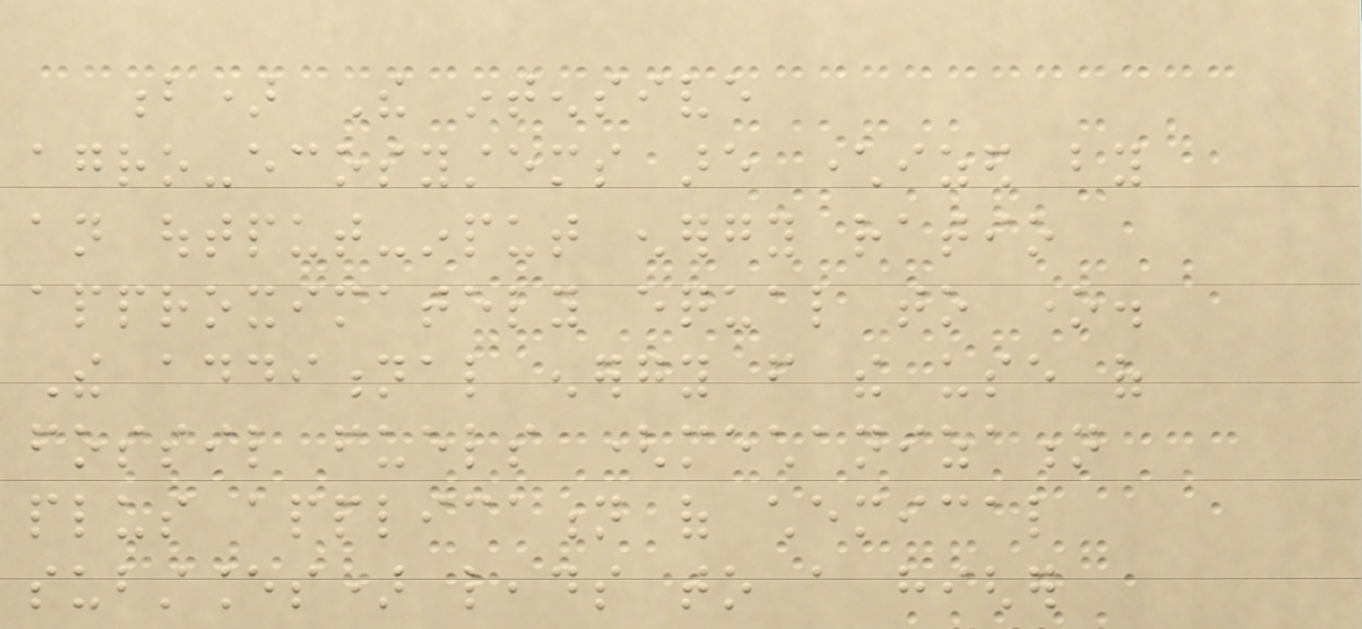b) The intensive
agro-ecosystems are characterized by
an output-input energy ratio
approximately equal to one.
The additional energy from the use of
fossil fuels (mechanization
plus application of chemical
substances) leads to a higher
